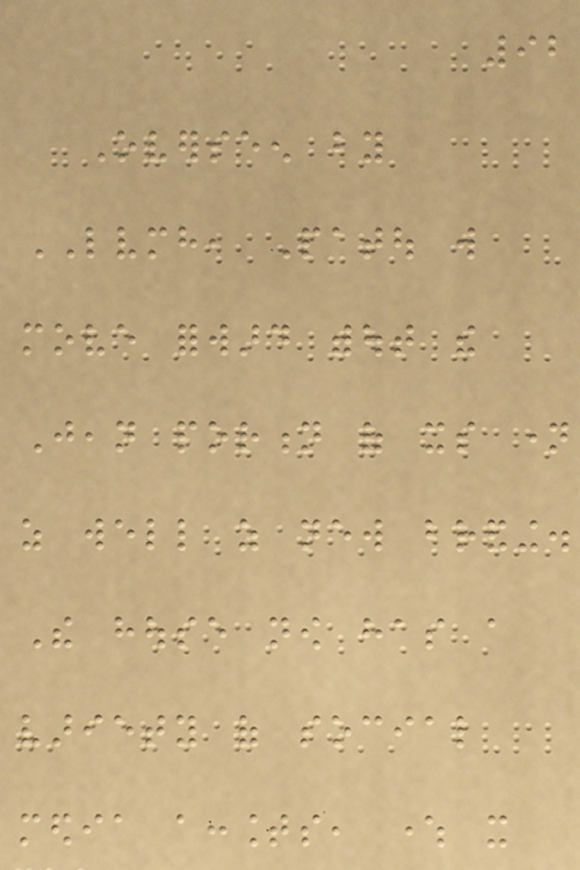92
Overseen by
LVMH, Patou will
move forward without the
Jean portion of its name
as well as new branding.
The house now has a
variety of social
media accounts, where it
